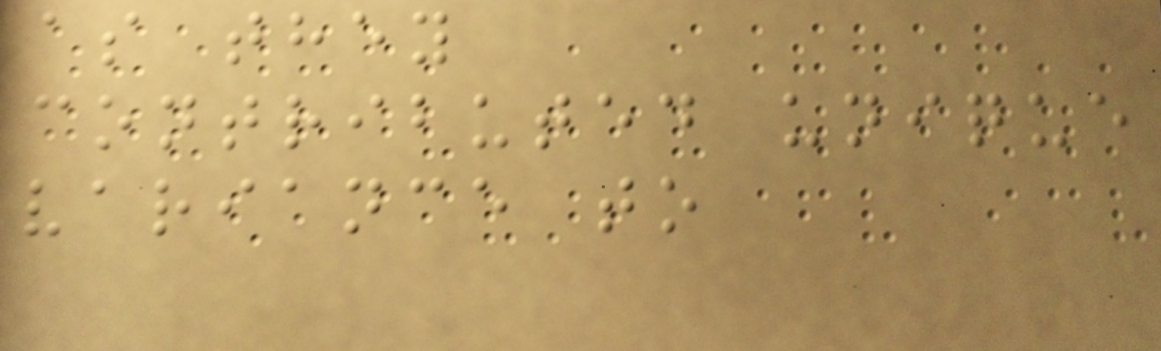as they
contributed unique
variance to
